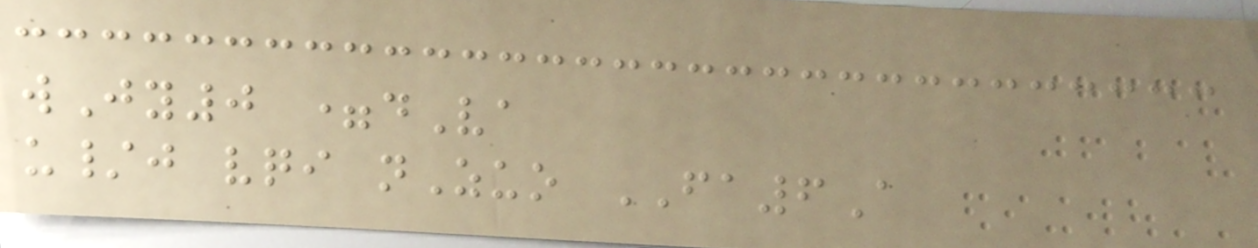wJy0 =dVa
u/j vqi nZuo FA6A
